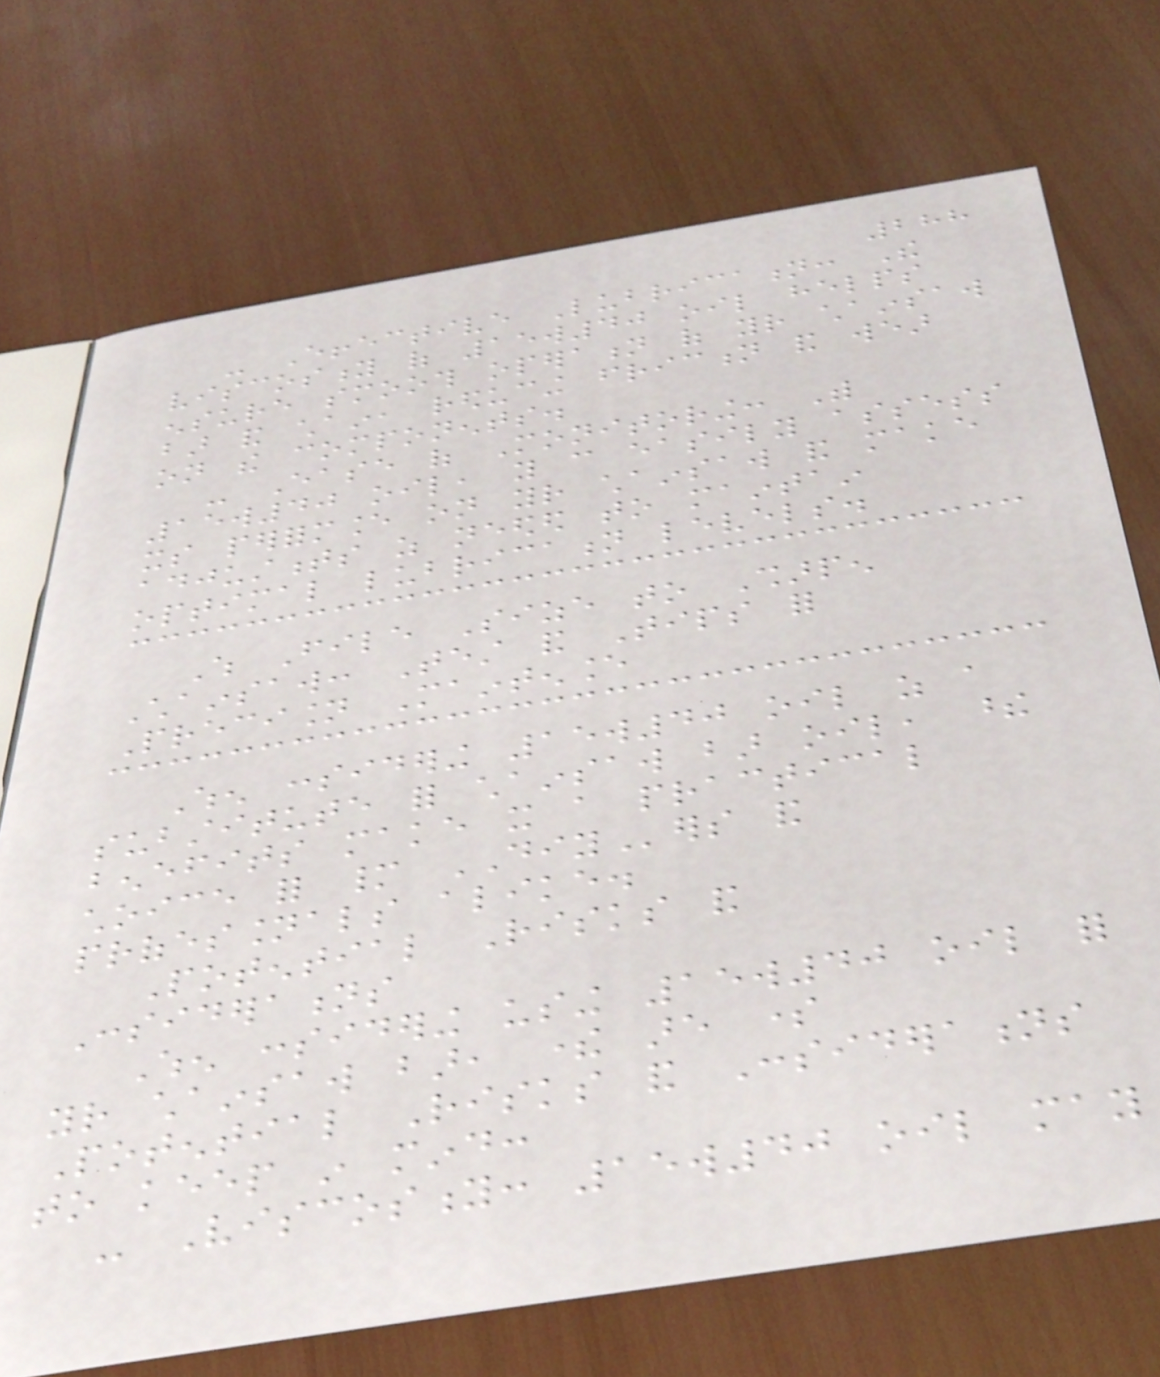288
- Effective Lubrication: The
viscosity of 15w40 oil helps
ensure smooth operation of your chainsaw
bar and chain, reducing friction and wear
on the components.
- Ease of Monitoring: With
15w40 oil, you can easily assess
its performance on your chainsaw and make
adjustments as needed to maintain
optimal lubrication levels.
Which File Size to Sharpen
Chainsaw: Test and Tips for
Precision Maintenance
When considering 15w40 oil as a
substitute for chainsaw bar oil, these
benefits make it a practical
choice for many DIYers and
professionals alike.
Potential Risks and
Considerations
When considering using 15w40 oil for
your chainsaw bar, there are some
Potential Risks and Considerations
to keep in mind:
- Viscosity: 15w40 oil may
